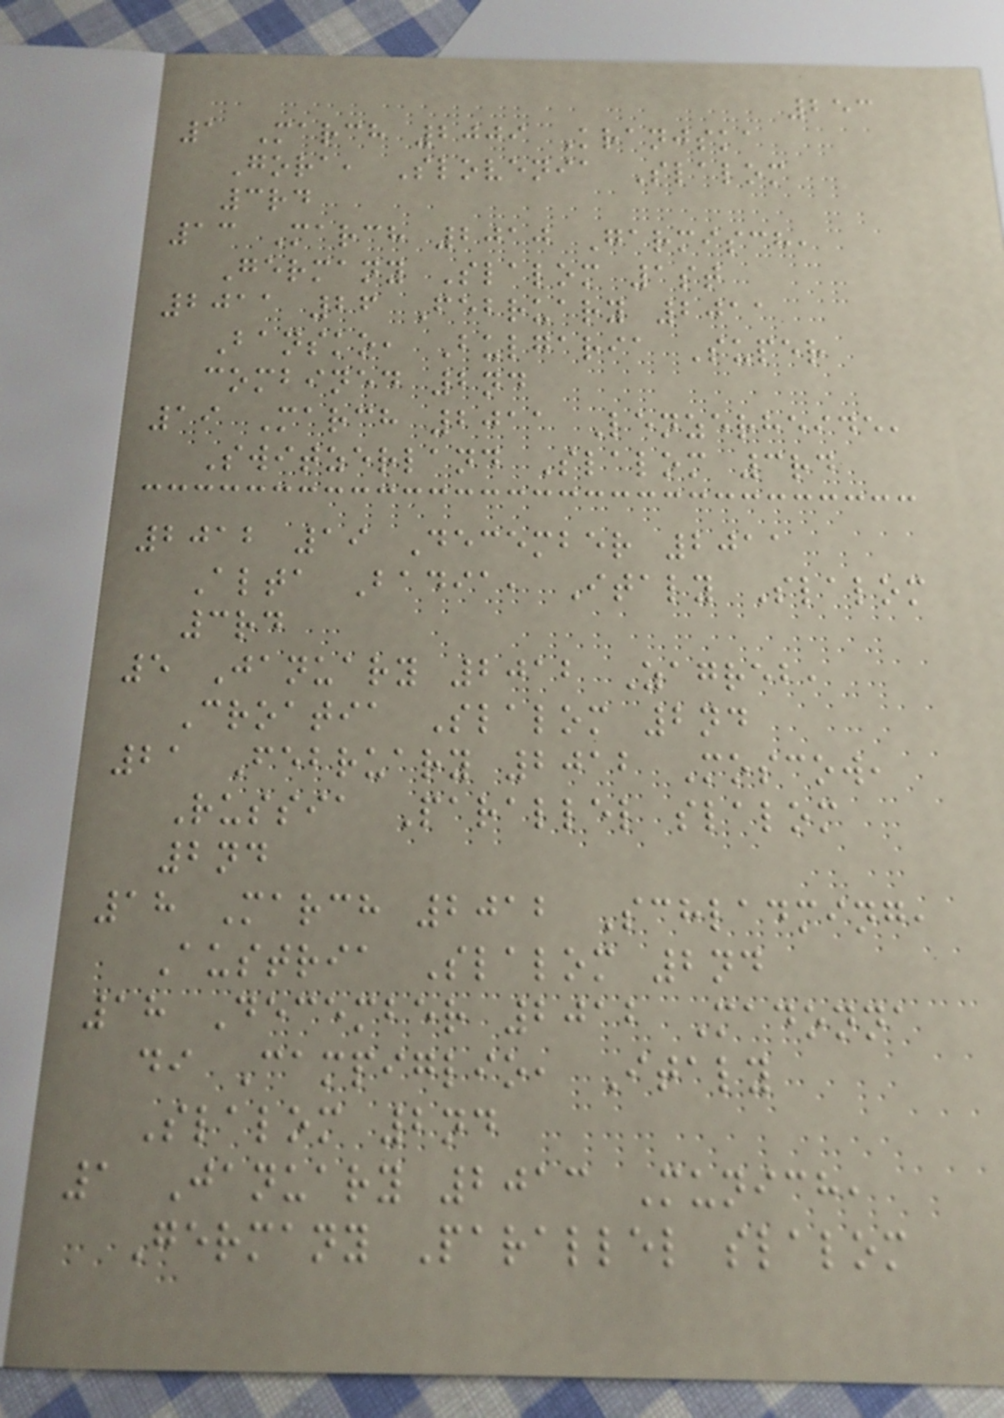253
1 March 2009 Kranjska
Gora, Slovenia Slalom
3rd
13 March 2010 Garmisch,
Germany Slalom 1st
2011 26 February 2011
Bansko, Bulgaria Super
combined 2nd
19 March 2011 Lenzerheide,
Switzerland Slalom 3rd
2012 19 December 2011
Alta Badia, Italy Slalom
3rd
5 January 2012 Zagreb,
Croatia Slalom 2nd
21 February 2012 Moscow,
Russia Parallel slalom
2nd
18 March 2012 Schladming,
Austria Slalom 2nd
18 December 2012 Madonna
di Campiglio, Italy
Slalom 2nd
1 January 2013 Munich,
Germany Parallel slalom
